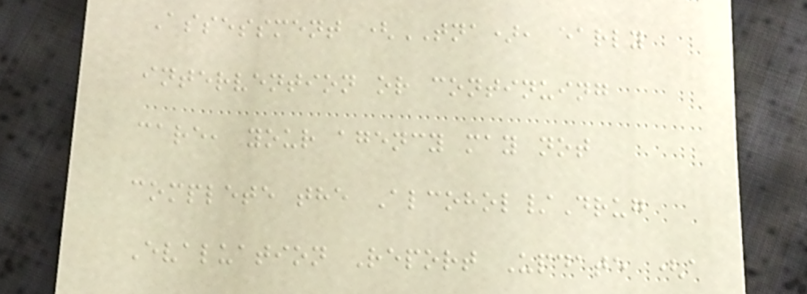Assessment (TNA), early
intervention or continuing
care, your agency may not
complete the Alcohol/Drug
Evaluation Report Update (a
